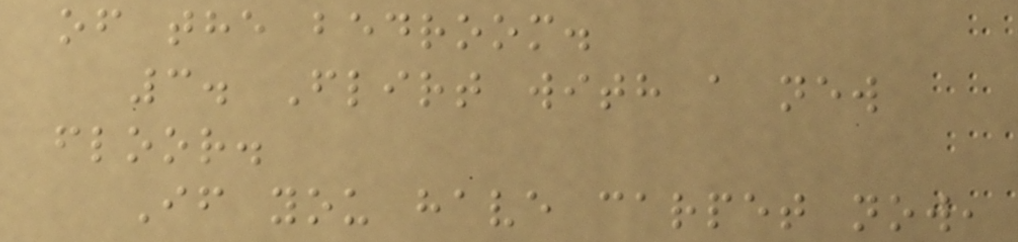of the bedroom.
3. Flirt with a new
floor.
If you have carpet now,
